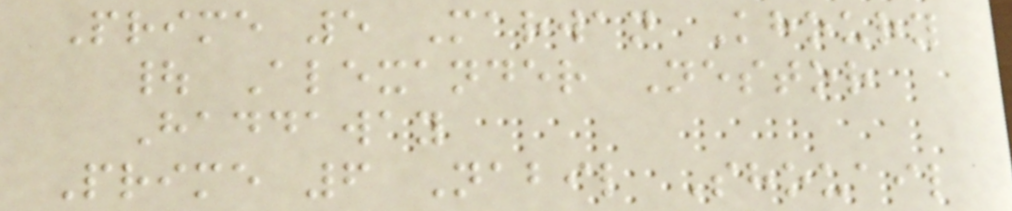Prime 5 Marwan Khoury
| Alexander Nestor
Haddaway
Prime 6 Nabil Shouail
